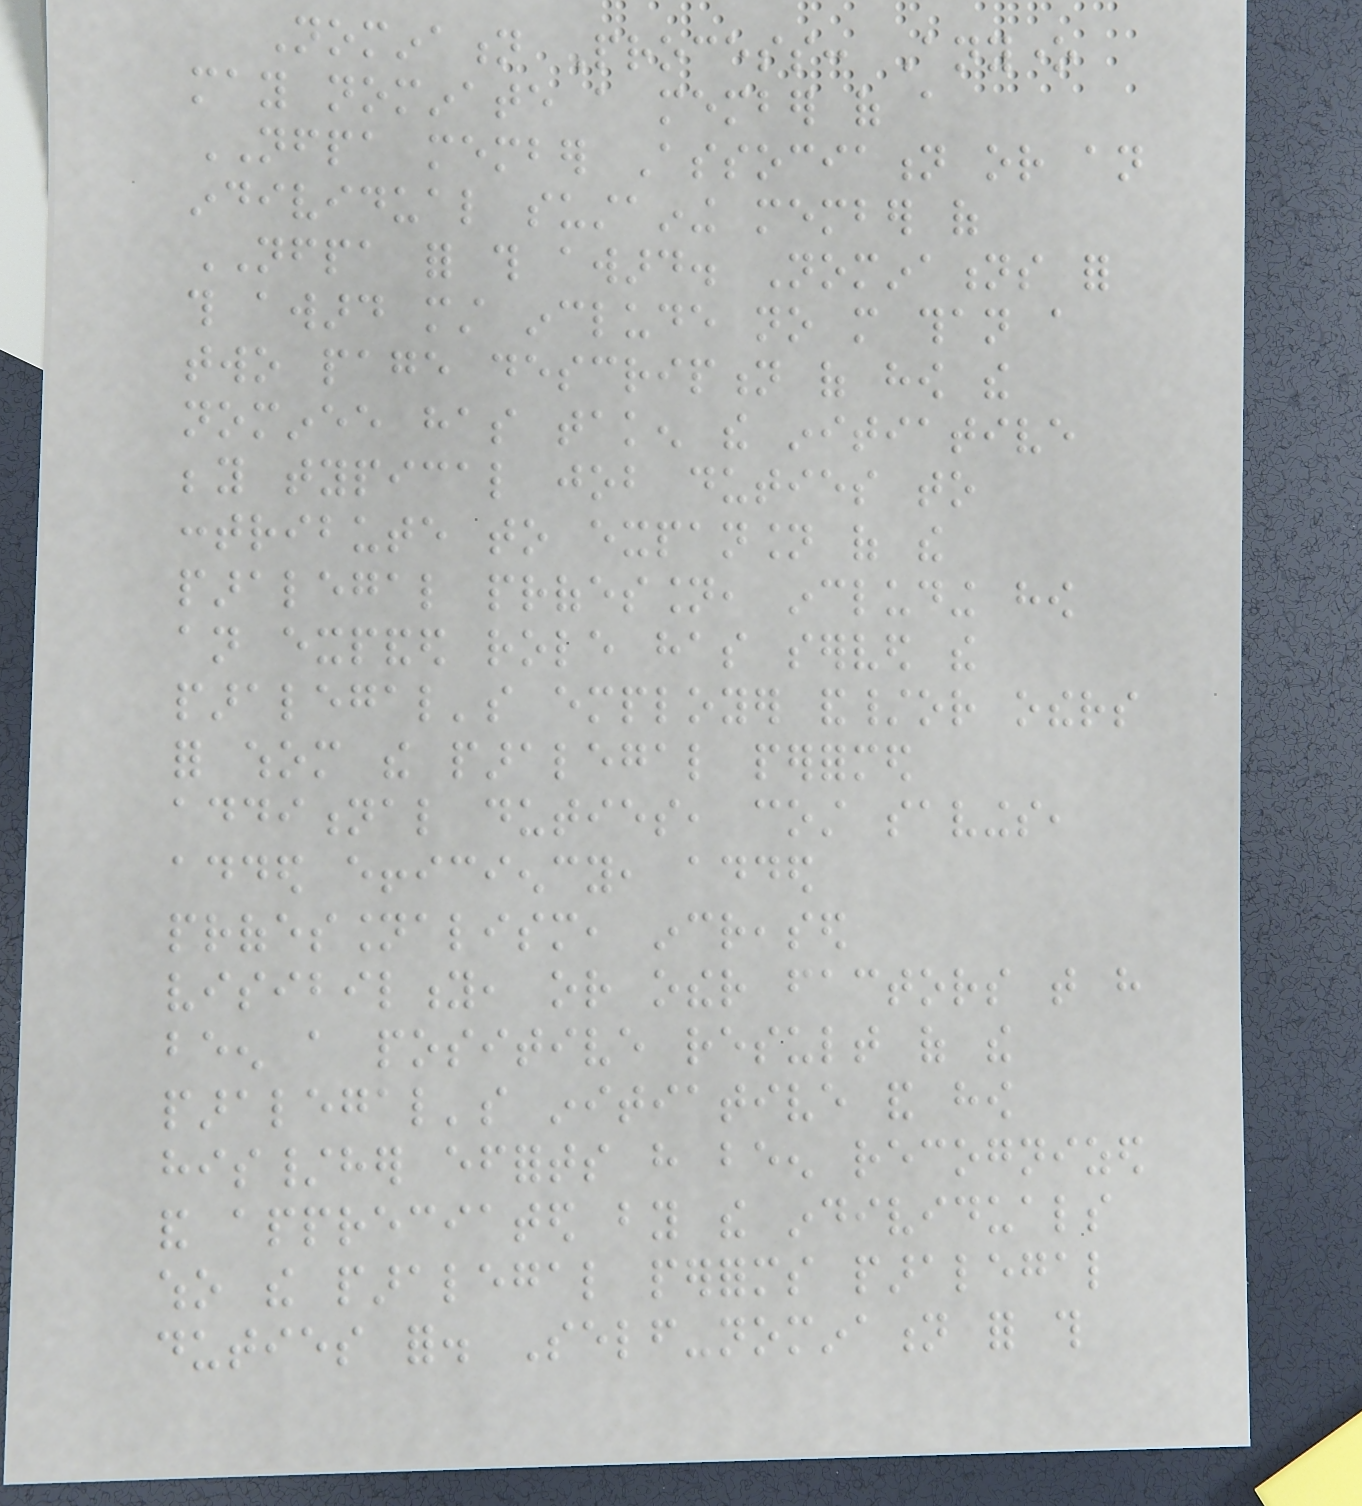Nomination Process: Anyone
may nominate a member of a
NFPA member Association or an
individual sustaining member of
NFPA for this award. Nominations for
this award must include no more than a
two page description of how the
nominee has taken the initiative
beyond typical job duties to
contribute to expansion of the
paralegal profession, including how
an expanded role has served the
paralegal's employer and/or others
for whom the paralegal performed
additional duties, cost savings,
added efficiency, added
professionalism, increased
visibility, or other factors that have
been a positive result of the
paralegal's initiative and how
his/her efforts have been recognized
and appreciated by the individuals
who the paralegal performs paralegal
duties for. Self-nomination for this
